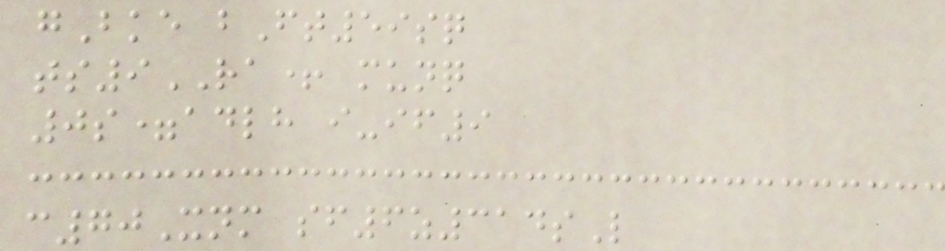gBke bFt59sq
ts9RA+ munq
0s=adlh i-if9
c70Xnm sf6z314sL
